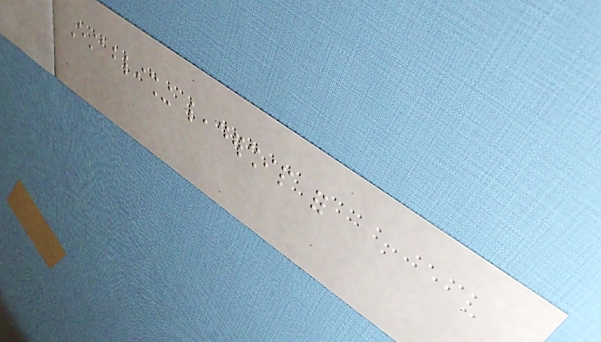Establishing leadership for
